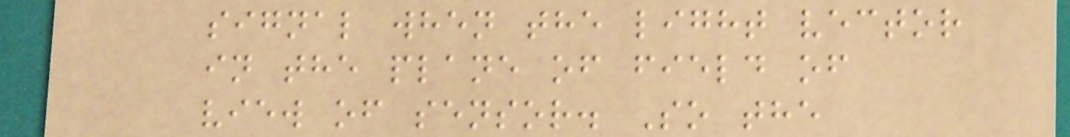signal when the light vector
in the plane of field of
view of sensor. So the
